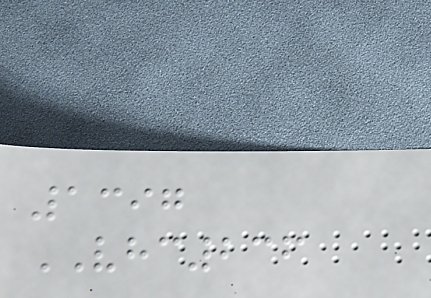1397
VHC236
